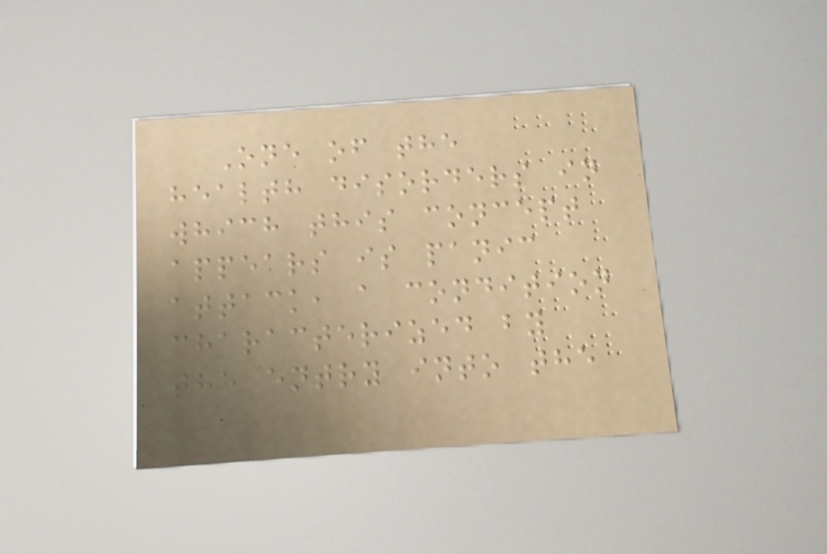One of the
health disorders in
which this concept
appears is panic
attack, a condition
characterized by
the entry into the
